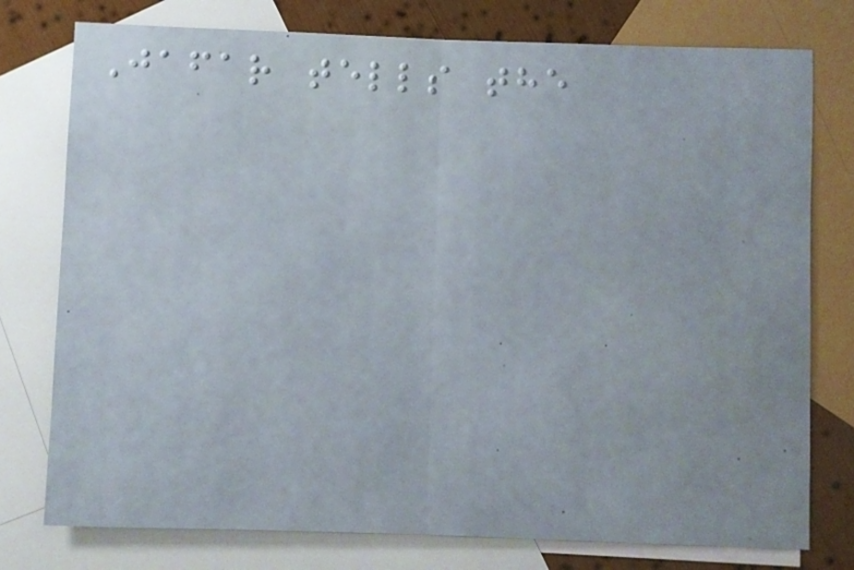Jafar tells the
